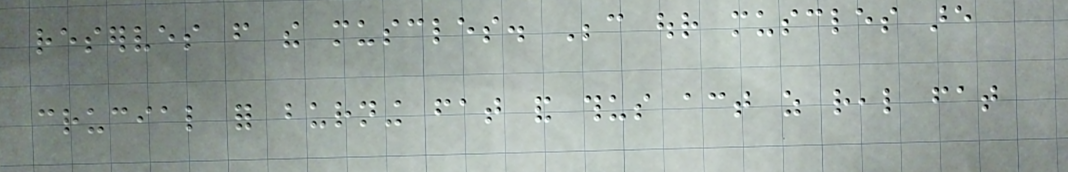reserves from the muscles. Because our muscles are
crucial for burning fat and thus act as real fat
